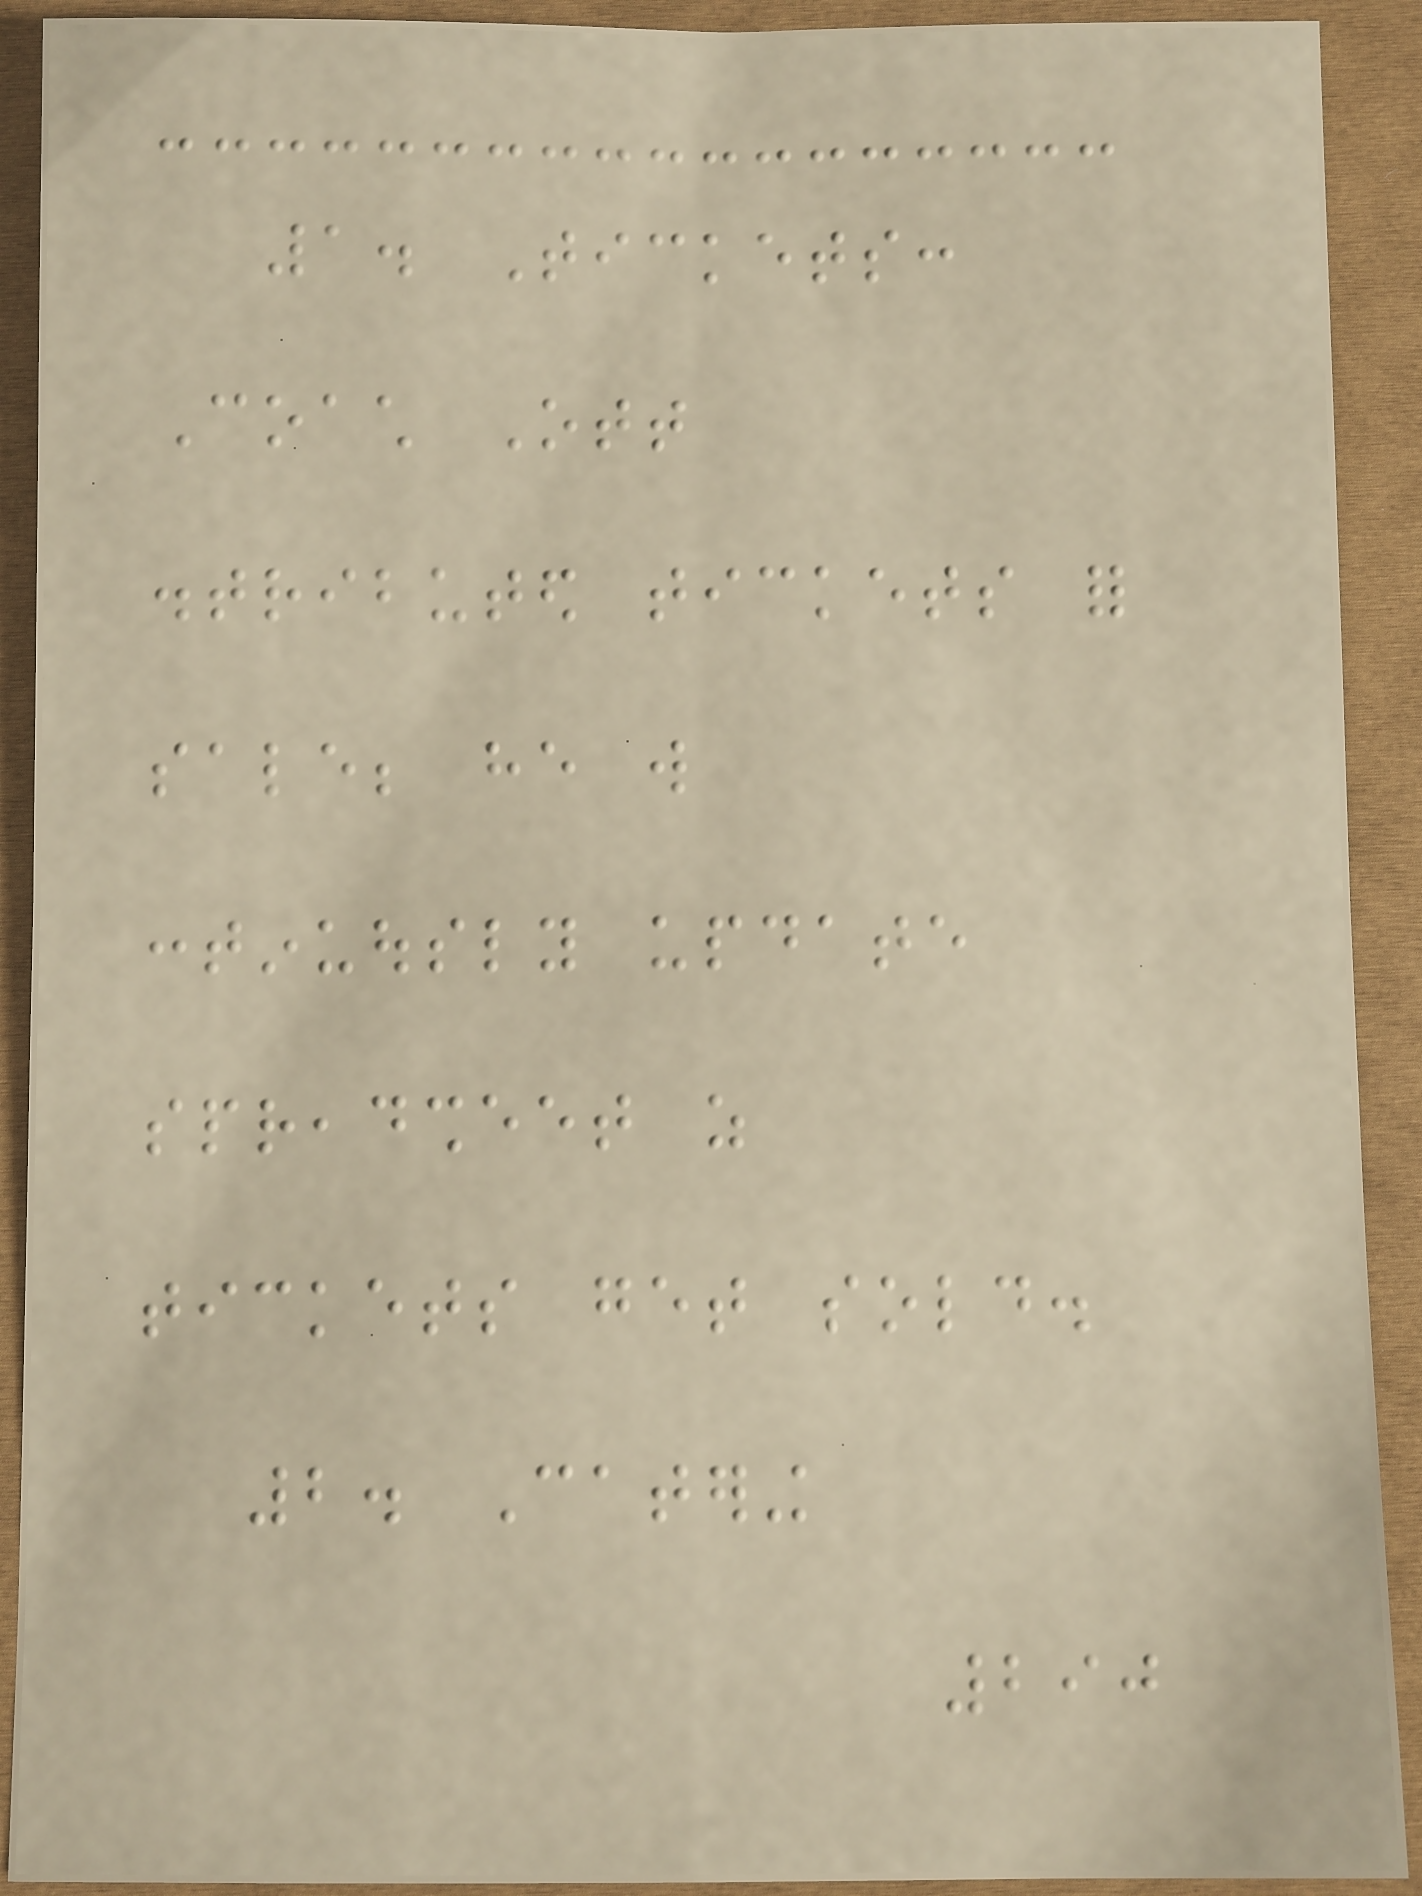1. Tickets:
Coach Ott
distributed tickets for
sale; he will
continuously update
spreadsheet as
tickets get sold.
2. Catering
290
